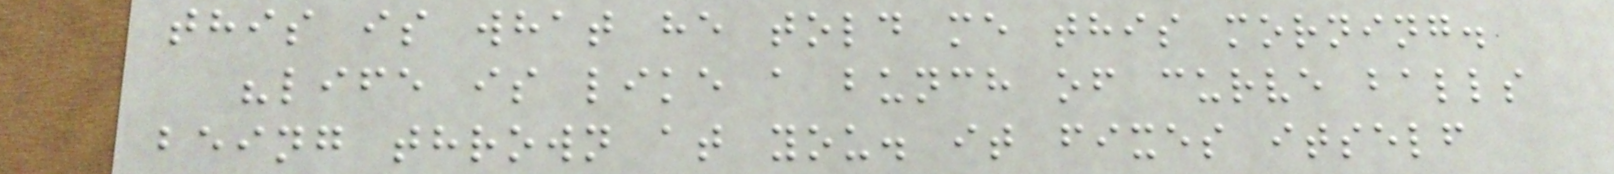this is what he told me this morning.
"life is like a bunch of curve balls
being thrown at you. it fixes itself
